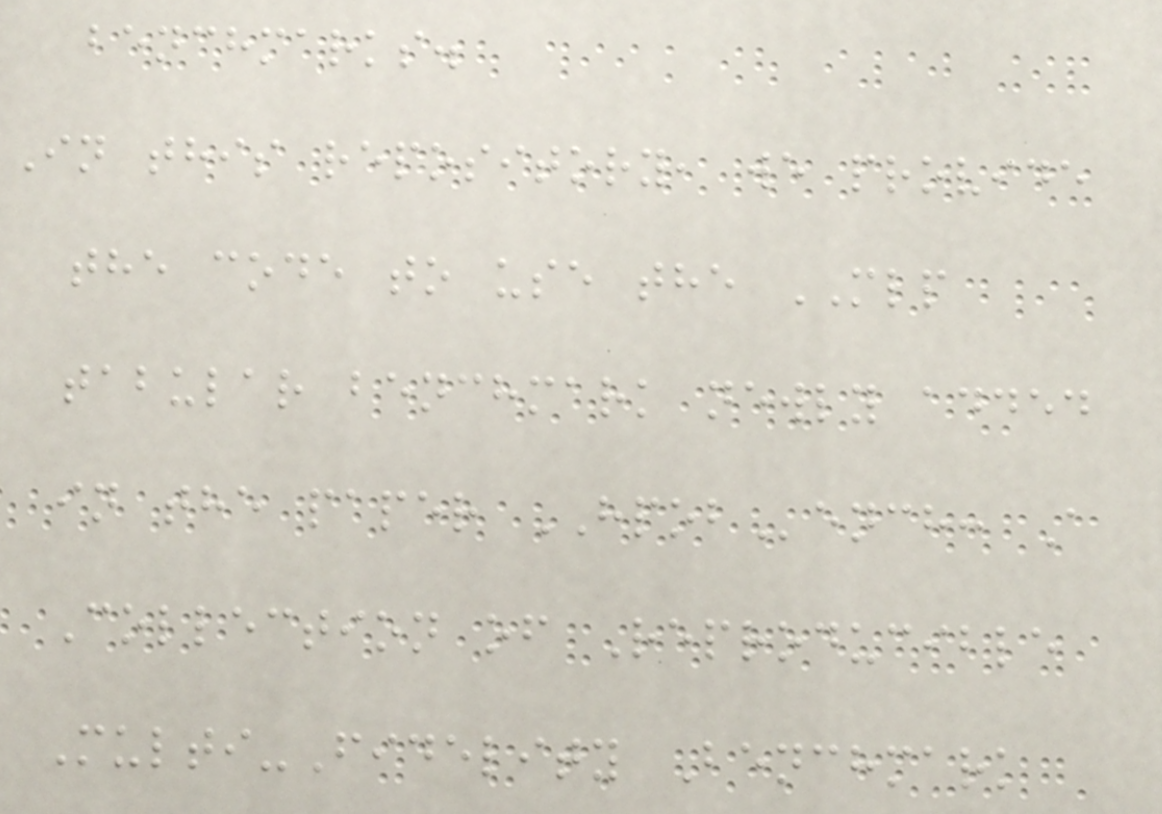benchmarks.
In this repository, we provide
the code to use the MLP
tabular benchmark newly added
in the paper HPOBench: A
Collection of Reproducible
Multi-Fidelity Benchmark
